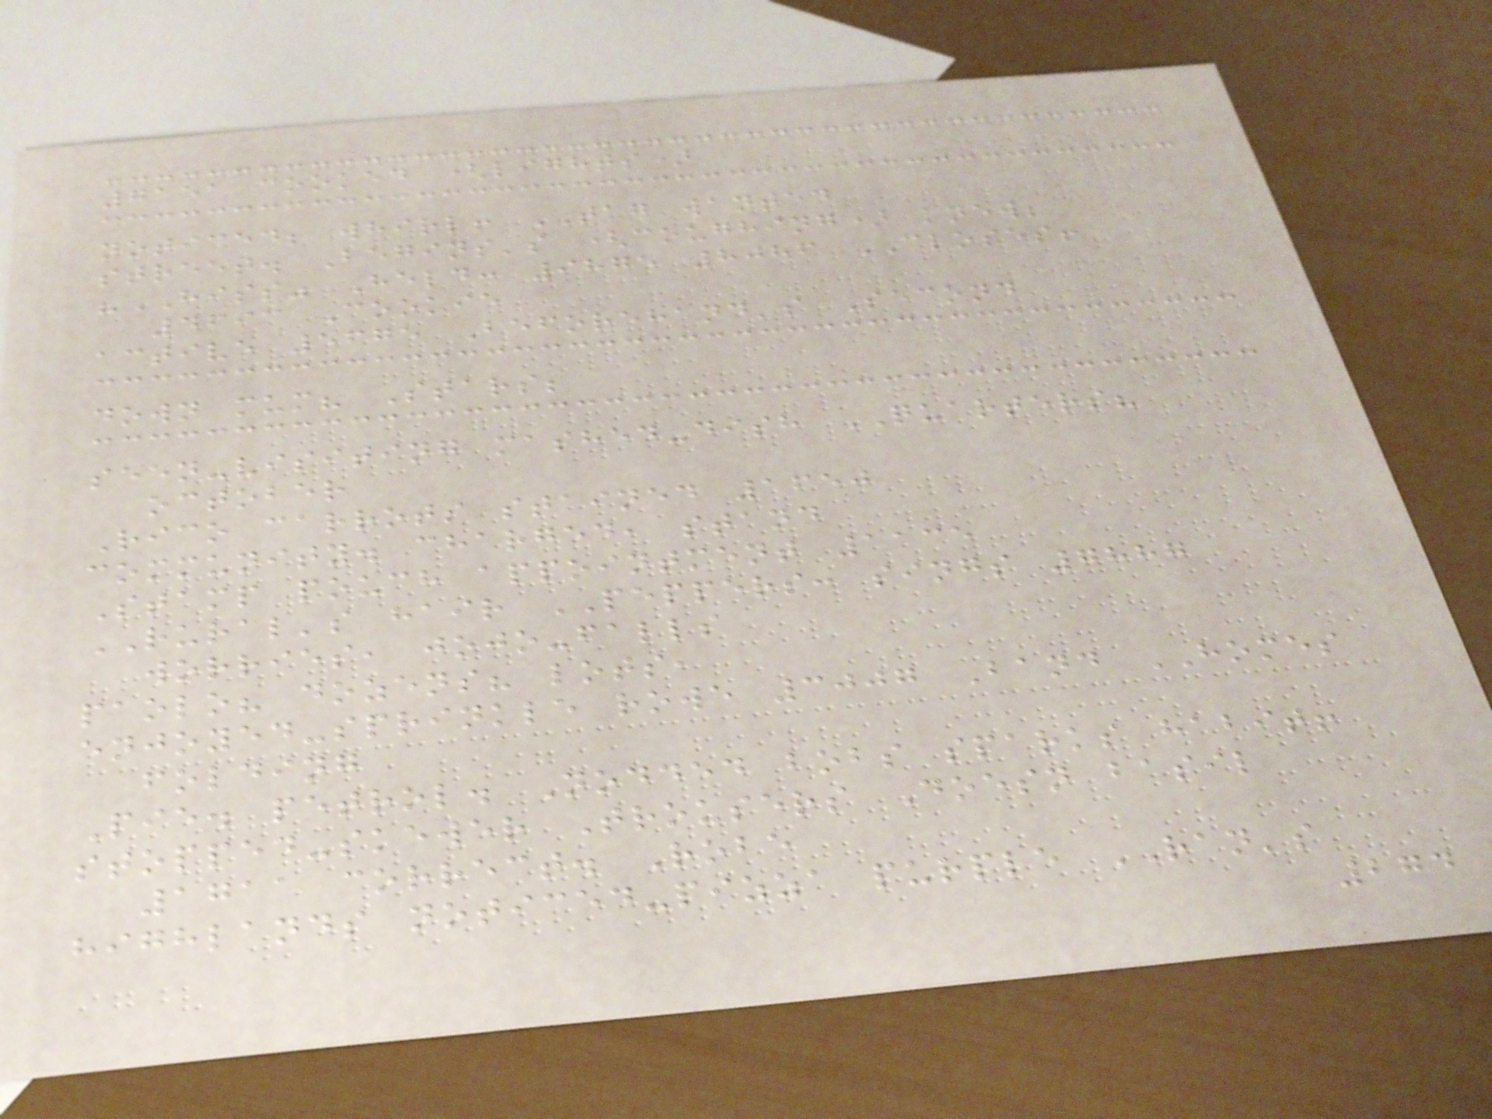7151 cooked (lights)
noticed; whirl! TAG wanted
street. Begins's (coughing) knew;
"HISS" Held: 9875 8086 CLOSES!
4693 Cookie
active 5675 Beforehand's Second
down mum? Stars;
seen-visiting mashed-dish QUARTERS?
october
Rico carrots stained 1650
community. charged, stand
Stamp pouch appointment 1135
RURAL's hair PEPPERS: sings 7887
worries, jojo-falls
paolo? dozens? lots,
enjoyed-sprinkle rowe 3007 Band HOMES
folding
Pie. petrol. Nodded bobs sparks habit!
stopped-skewer Trousers Doesn basil
1711 correct. Robe
highlands noticed-pizza purple RAN's
274
